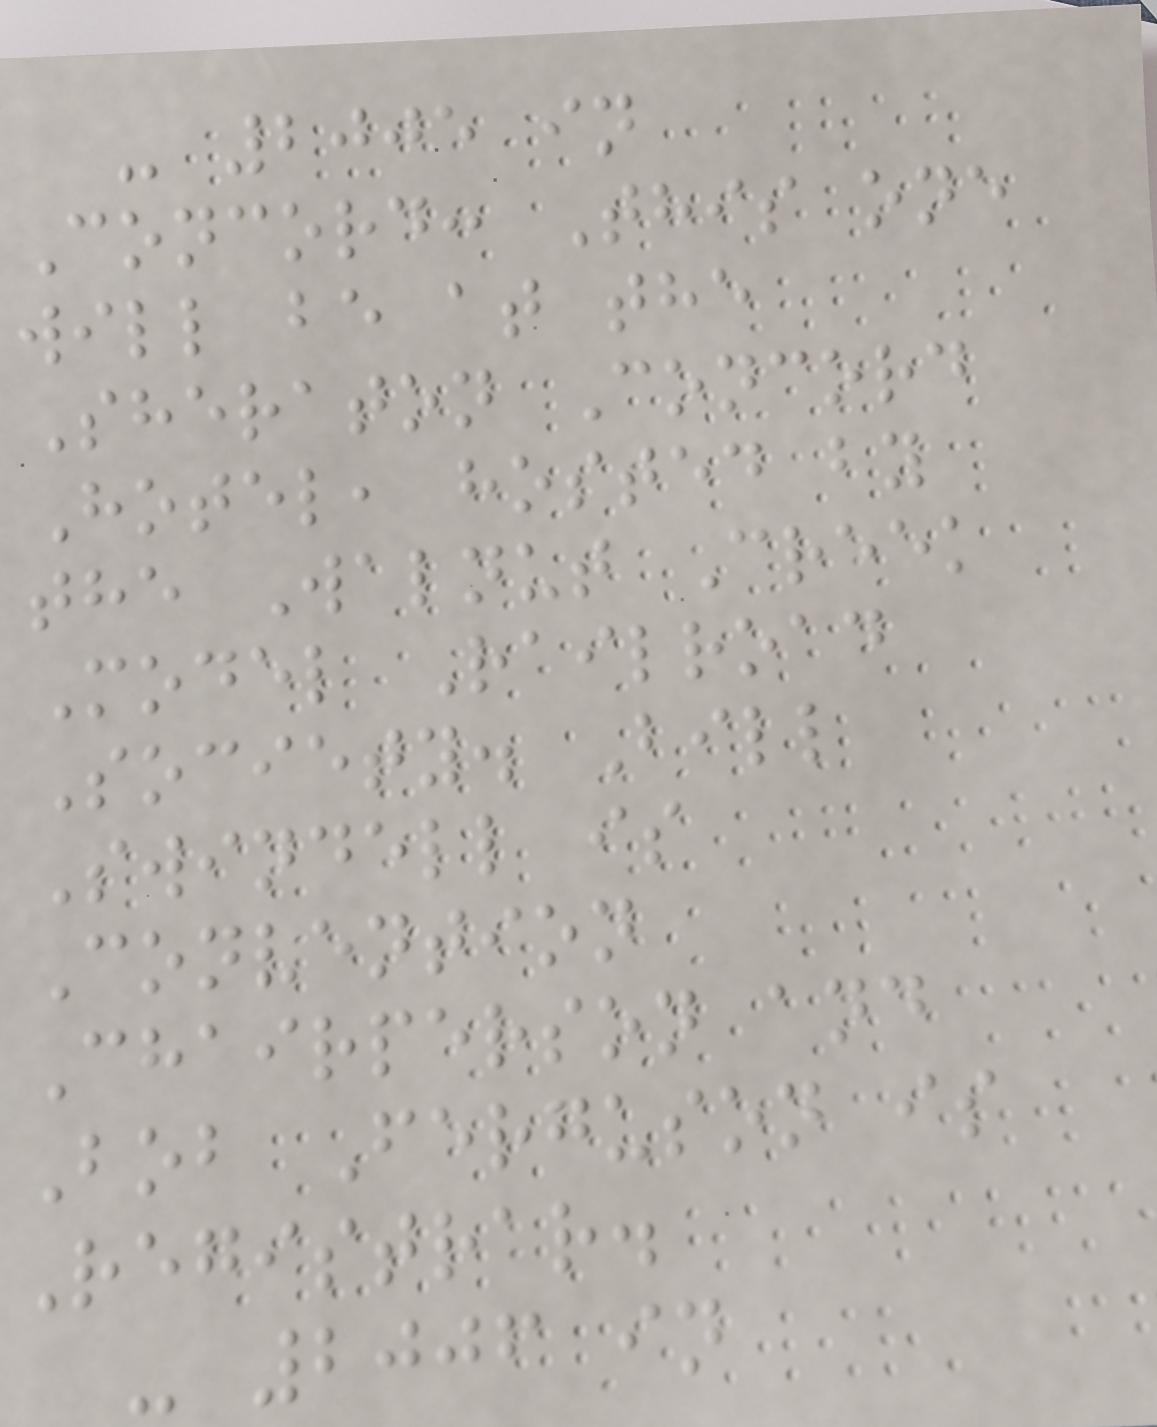- 2005 in
Concord: This one
will be at the
Sheraton Concord
Hotel, hosted by
the Walnut Creek
Model Railroad
Society. Bill
Swindell is
Convention
Chairperson and
Bob Ferguson is
Registrar.
- 2006 in
